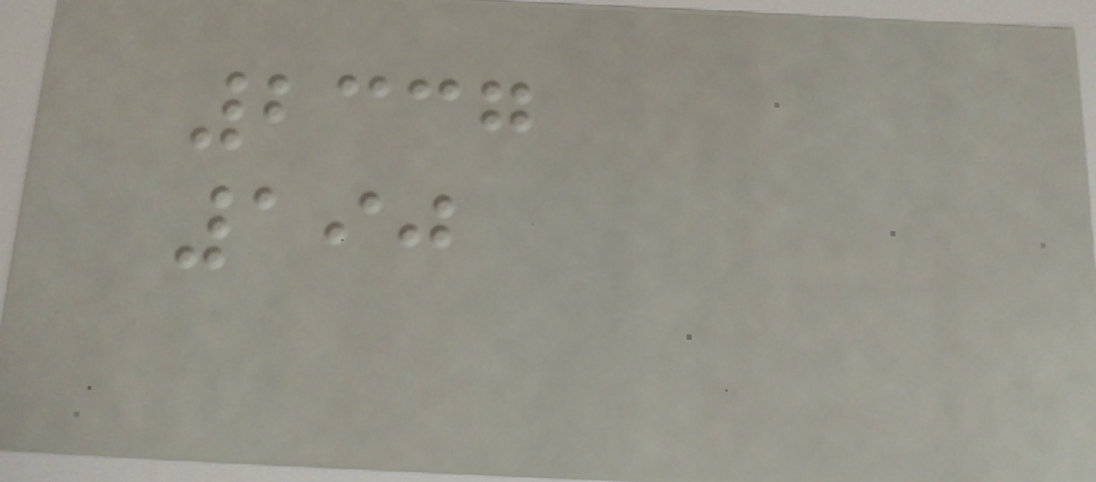2337
190
